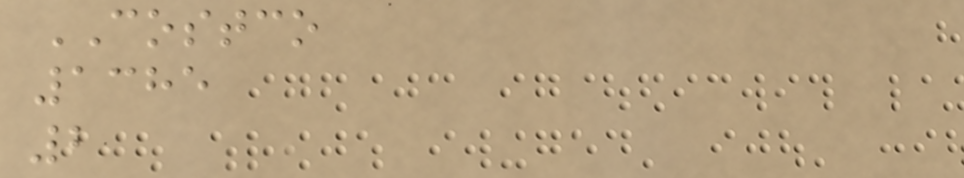COSTCO
1385
2
